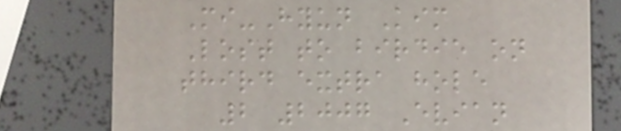Mi-Hyun Kim
Lost to birdie on
third extra hole
2 2007 Evian
